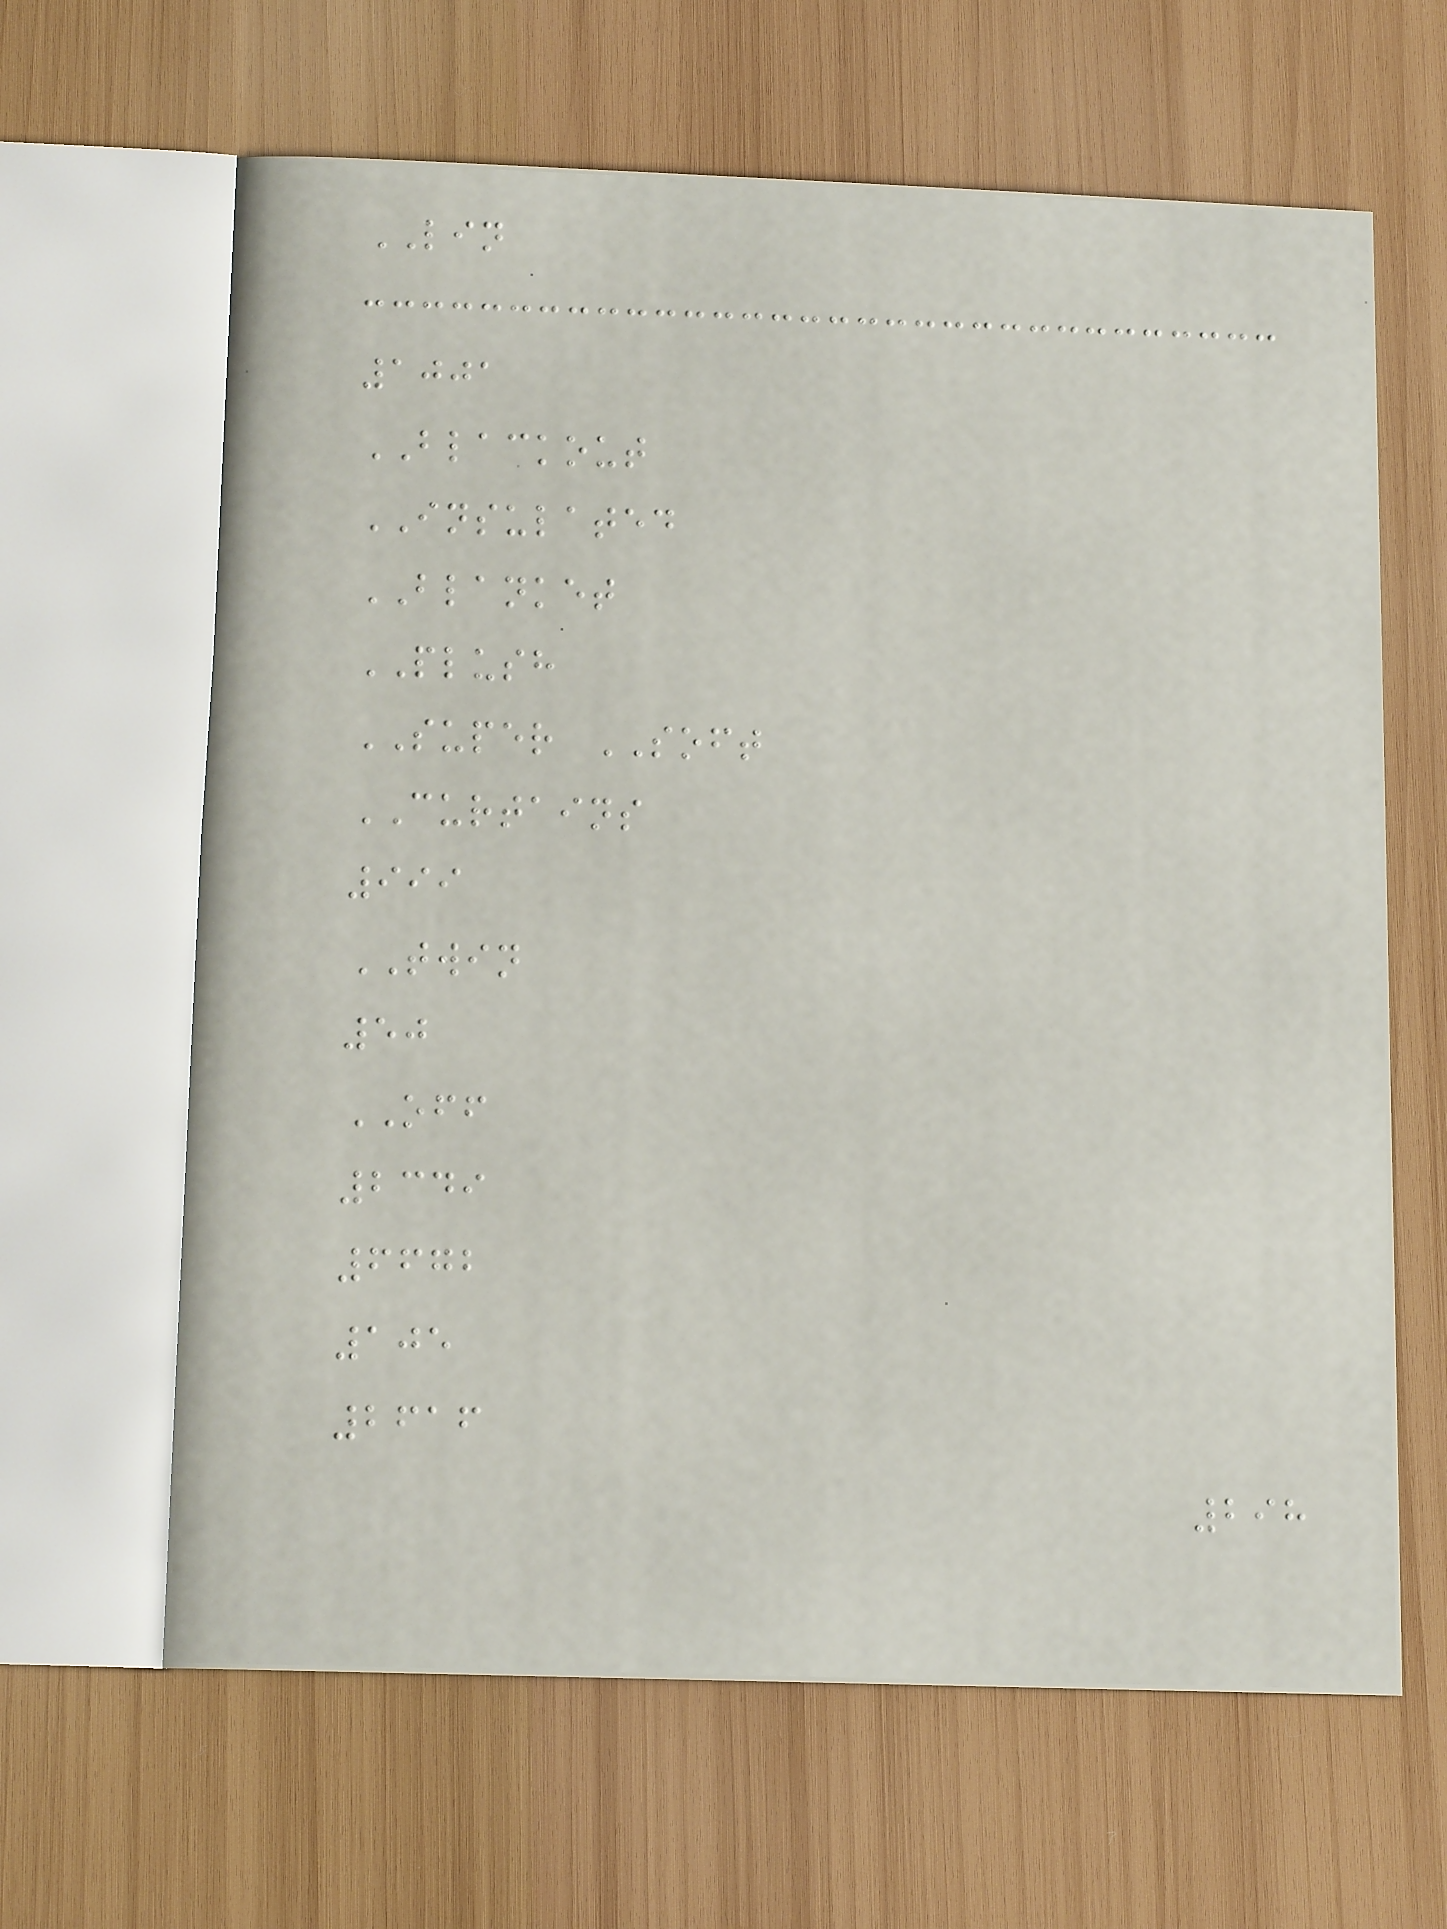LIN
1001
BLACKOUT
INSULATED
BLANKET
PLUSH
SUPER SOFT
CURTAINS
999
TWIN
50
OFF
2349
6672
105
2616
298
